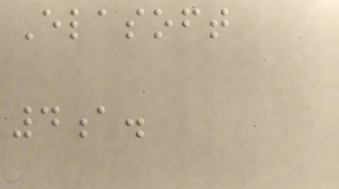Elasoft
4a.
